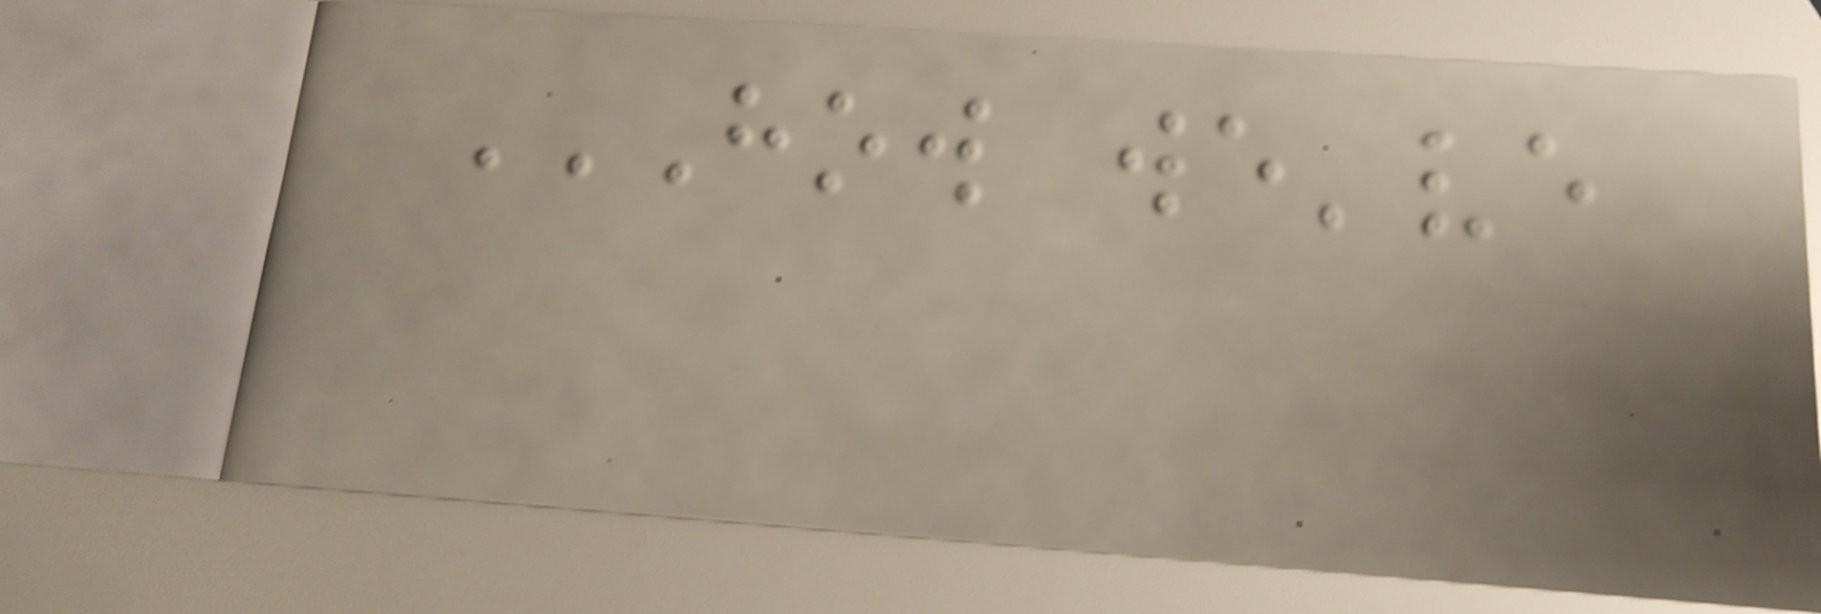HOW WE'VE
